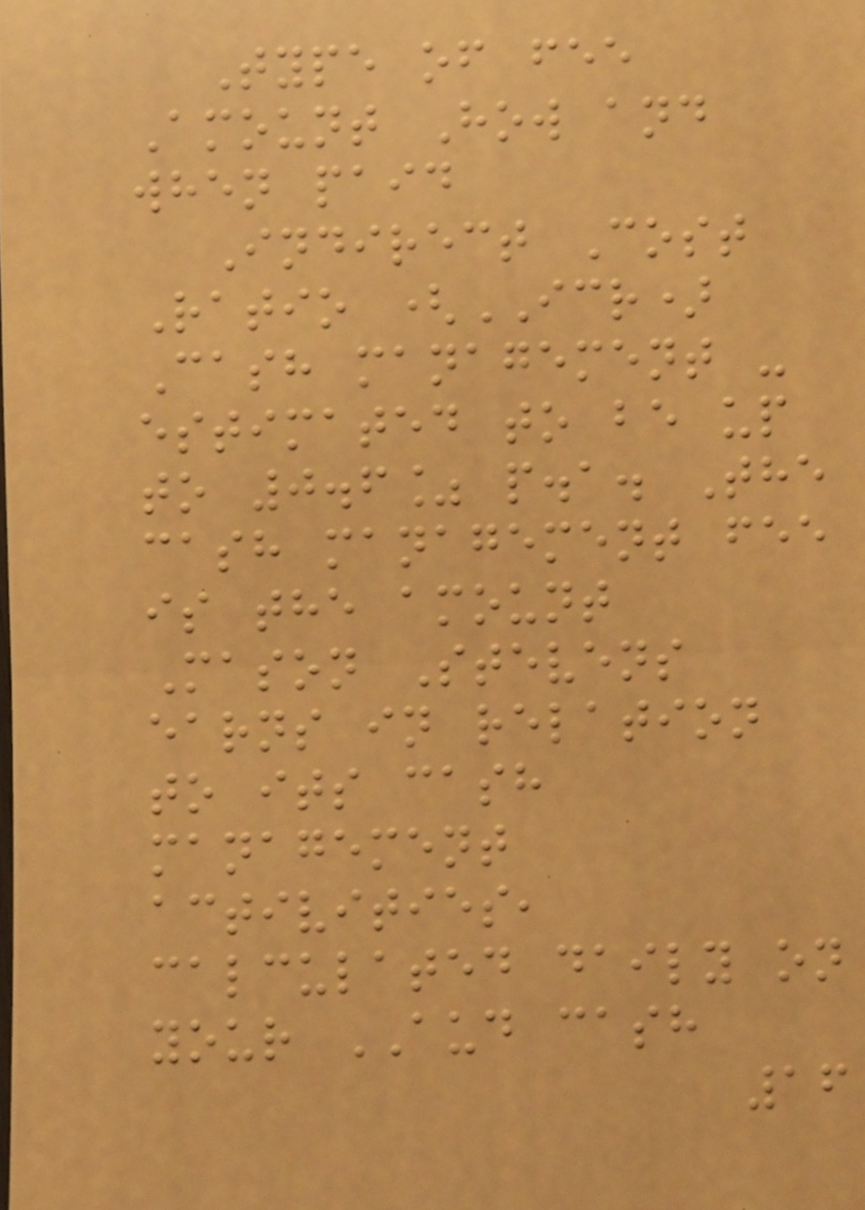Type of fee
Amount How and
when paid
Indirect Cost
Ratio (ICR)
Cash management -
estimated to be up
to 0.6% p.a. The
cash management fee
is the amount
Mason Stevens
earns in relation
to its cash
management
activities,
calculated daily on
your AUD cash
16
